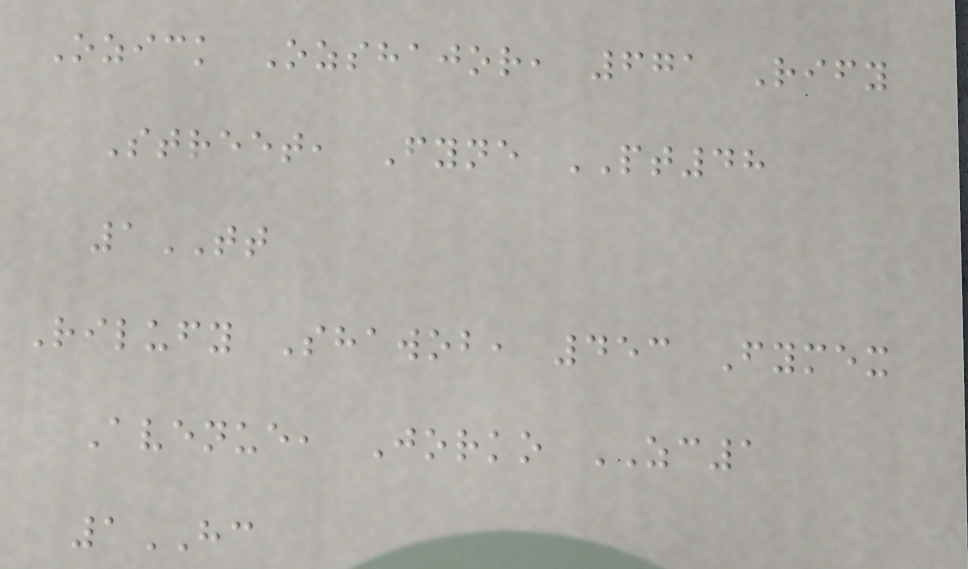Ozick Ozshajor, 671 Rify
Street, Fyne PT48
1TT
Rilufy Shawob, 453 Fymex
Avenue, Jorko ZC1
1HC
